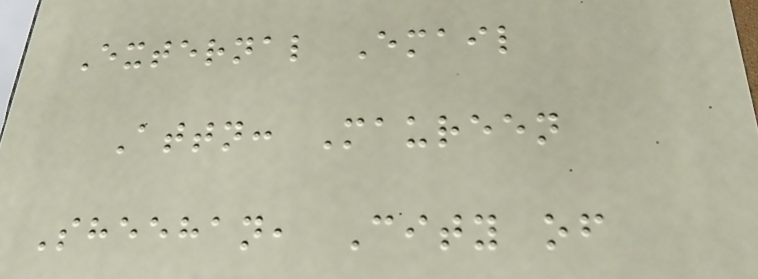External Email
Attn: Maureen
Sheehan, City of
